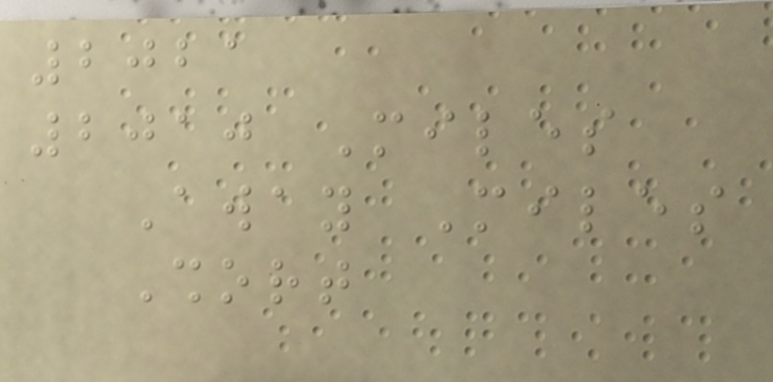2021
2010 Miles
Away Miles
Short
